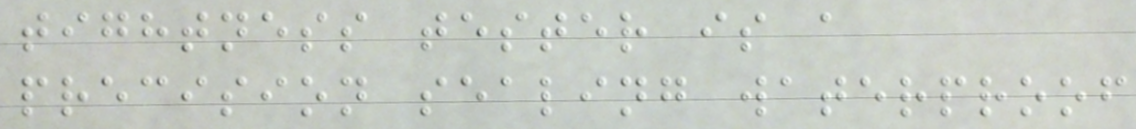tightness tester is a
precision sealing waterproof
